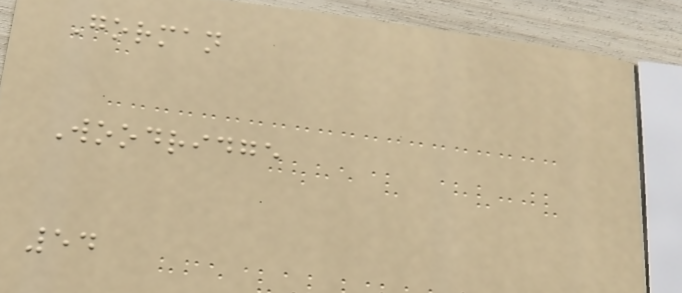Gorman
Woodridge
54
